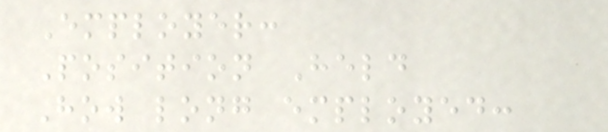Employer:
Position Held
How long employed:
